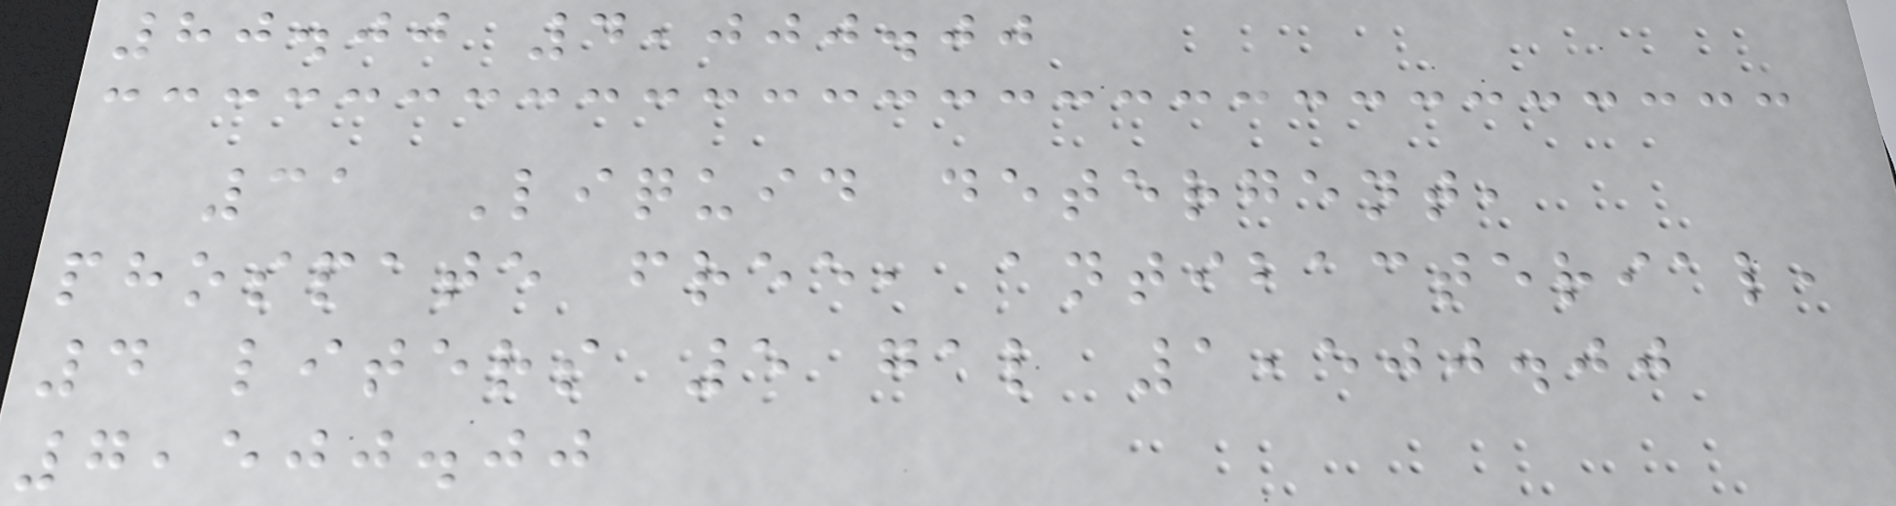80.00 4,000.00
31 Liquid detergent,
phospate free, antibacterial,
4 liters 5 gal 1,500.00
7,500.00
